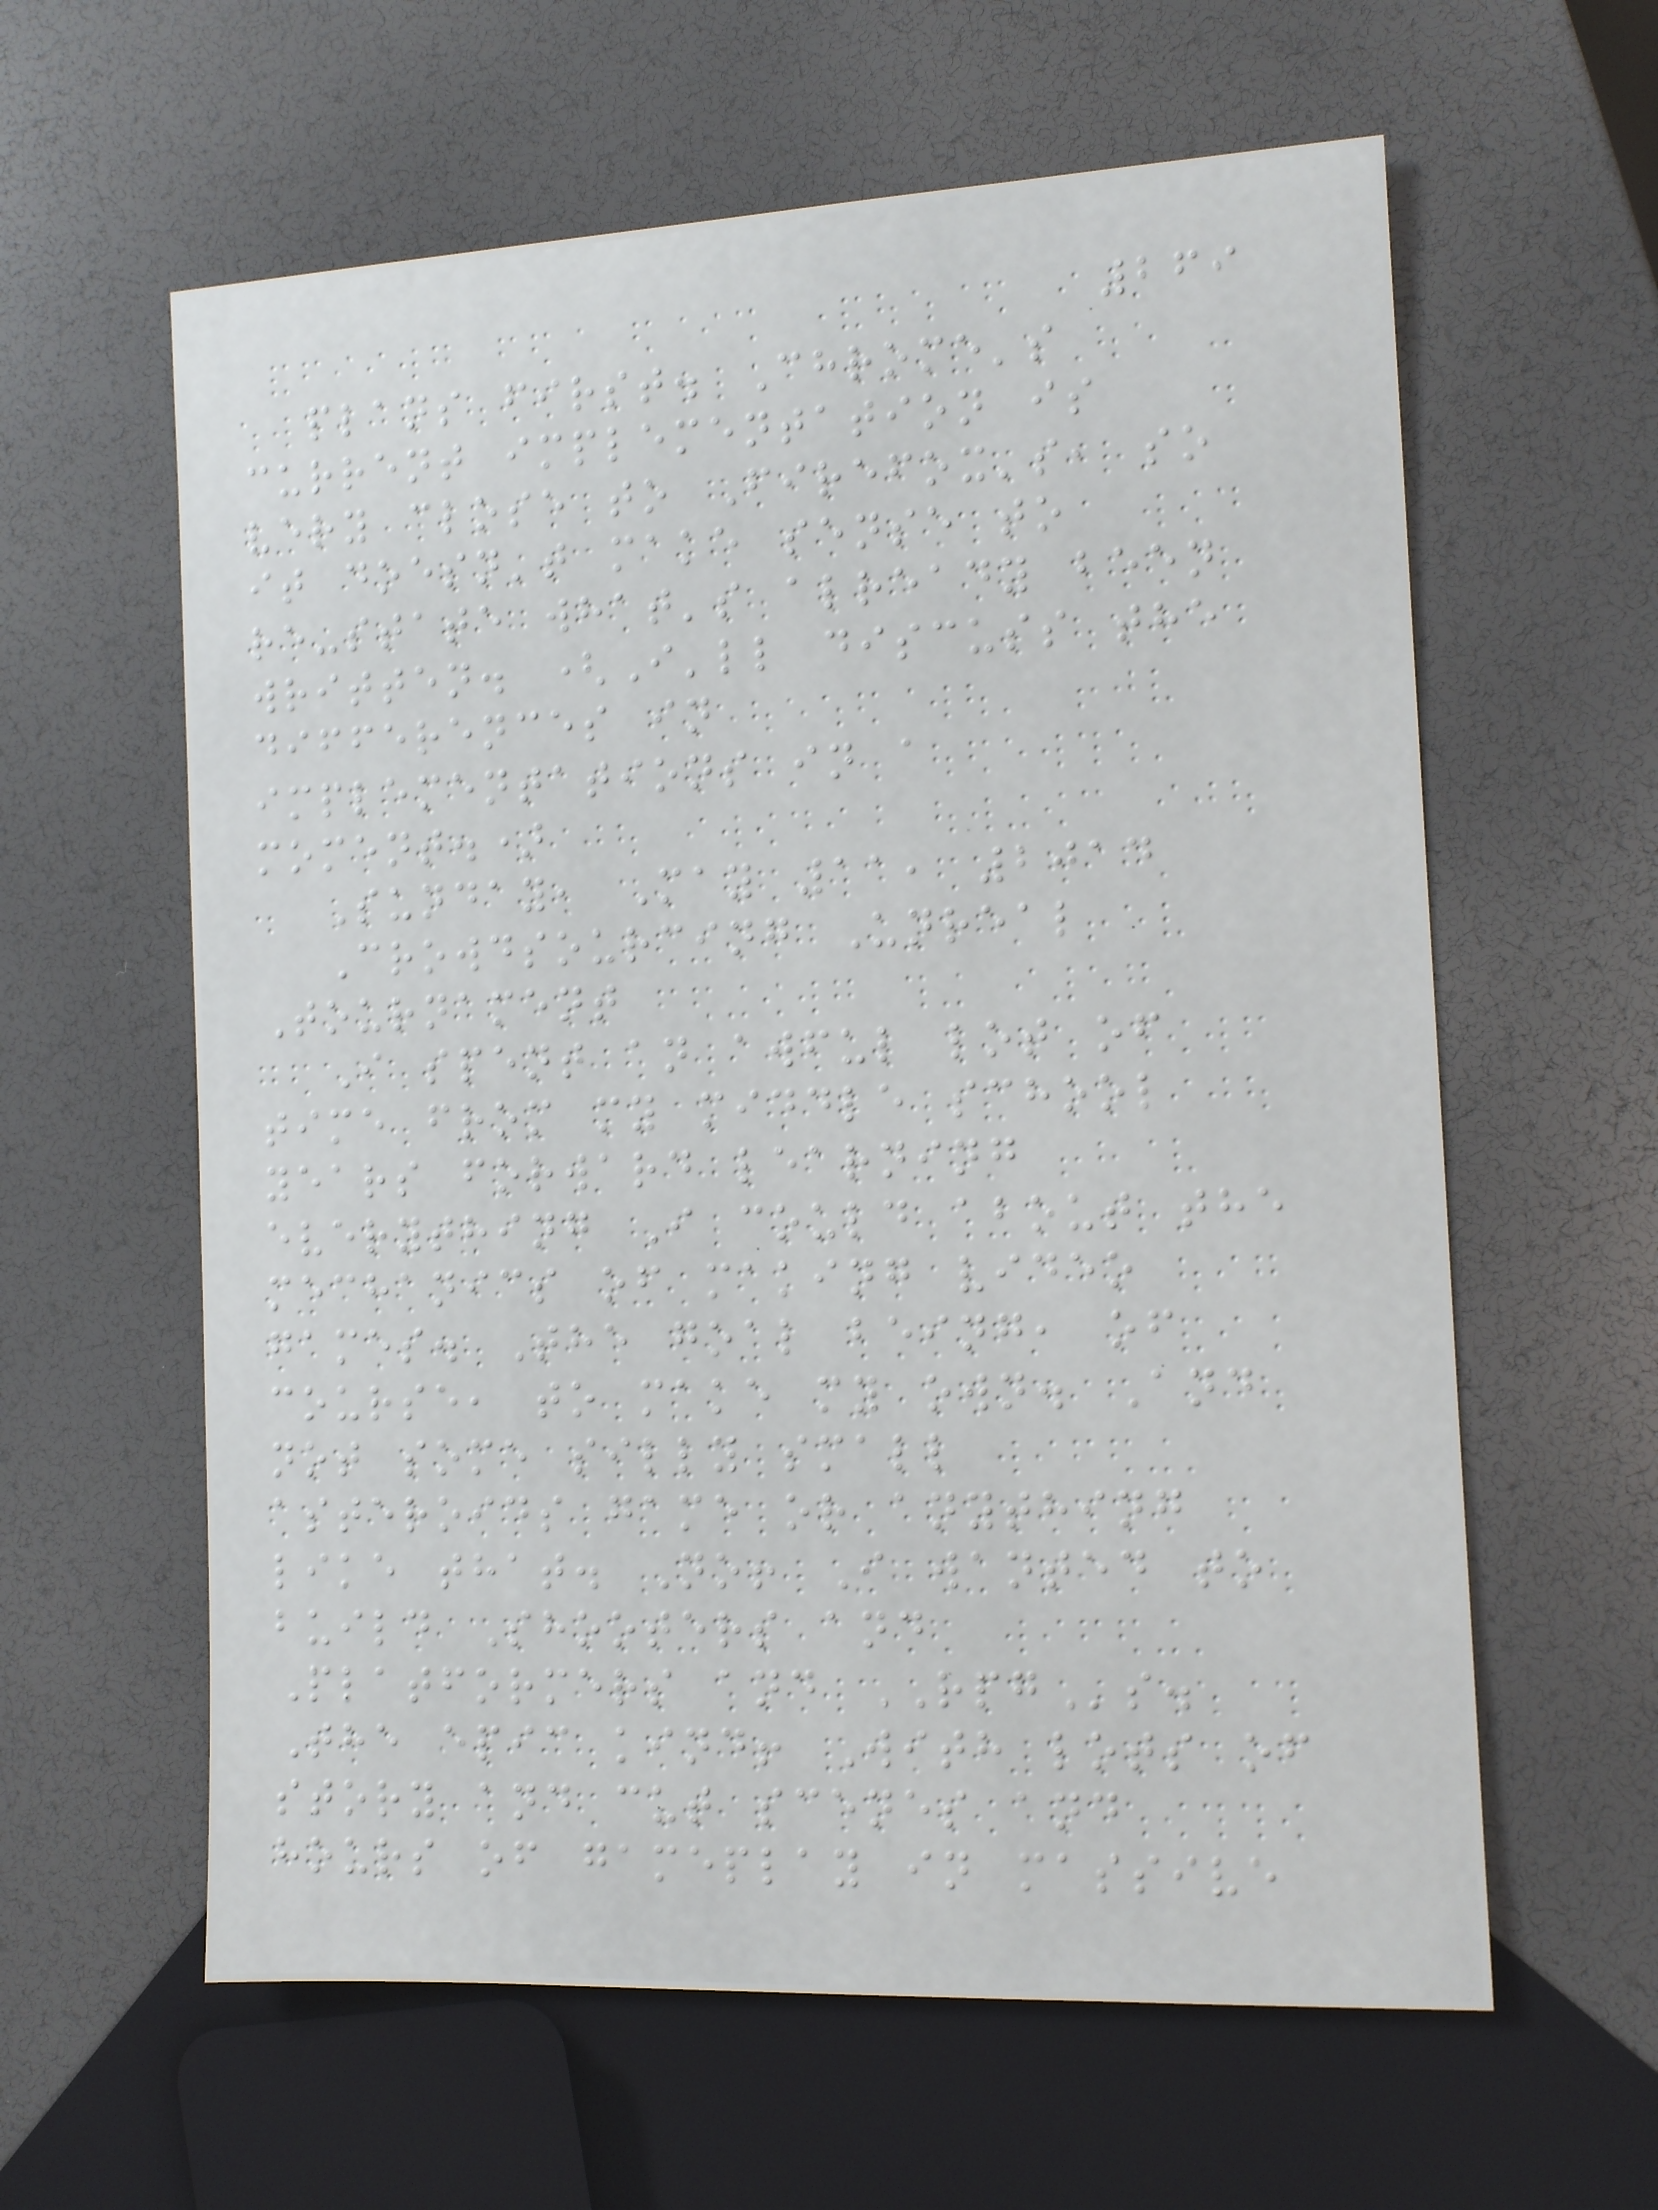269
plans first. Chrome's
current implementation is
very close to Firefox's, so
it doesn't make sense to
re-state what's already been
written. (I'll discuss the
differences in
implementations in a
moment.)
Sunday, May 11, 2014
Crowdsourcing Unreal
Tournament
I spent an awful lot of
time from my middle school
years forward learning
everything I could about the
mechanics of making video
games. The goal being, of
course, to make my own. And
not some silly small
asteroids game or anything
like that. No! I wanted to
build Shooters and
Platformers and RPGs.
The epic kind! With lots of
story and cut scenes and
hours of gameplay in massive
